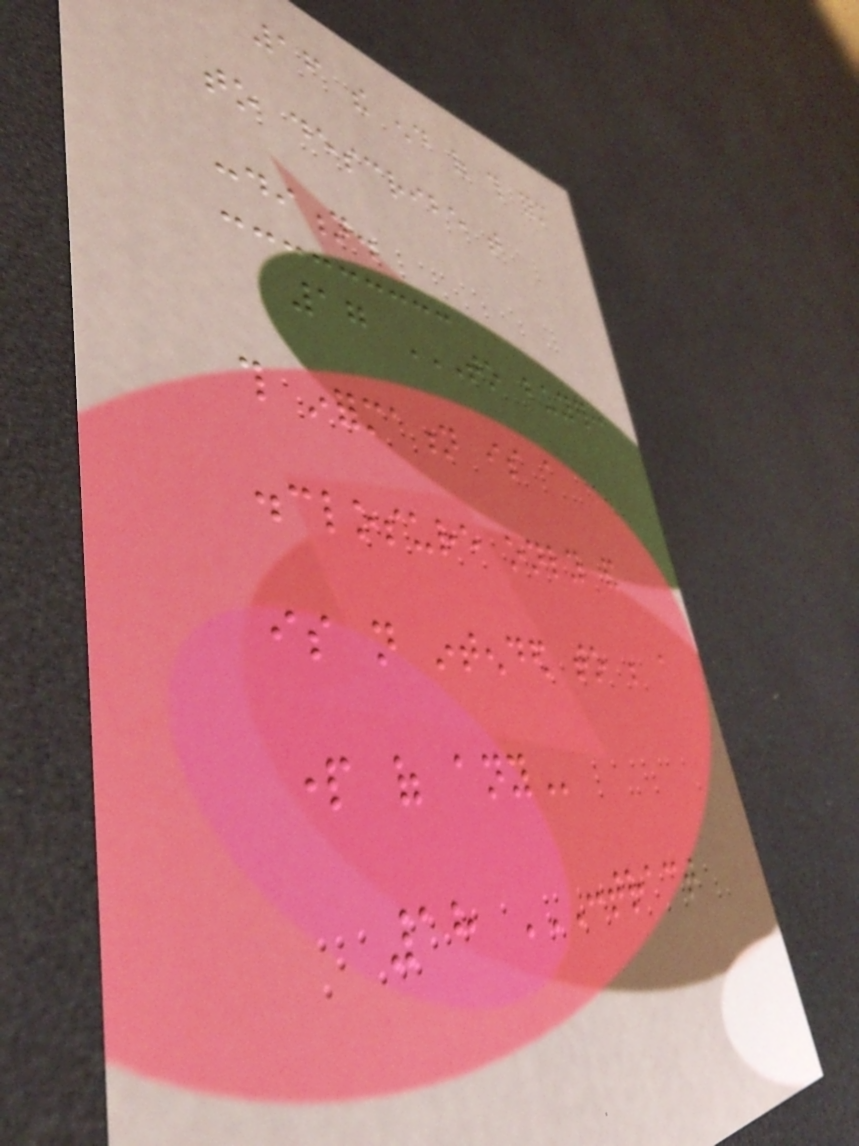16 the end of this form
to describe that
condition.
17 TO BUYER:
THIS INFORMATION IS A
DISCLOSURE ONLY AND
IS NOT INTENDED TO BE A
PART OF ANY
18 CONTRACT
